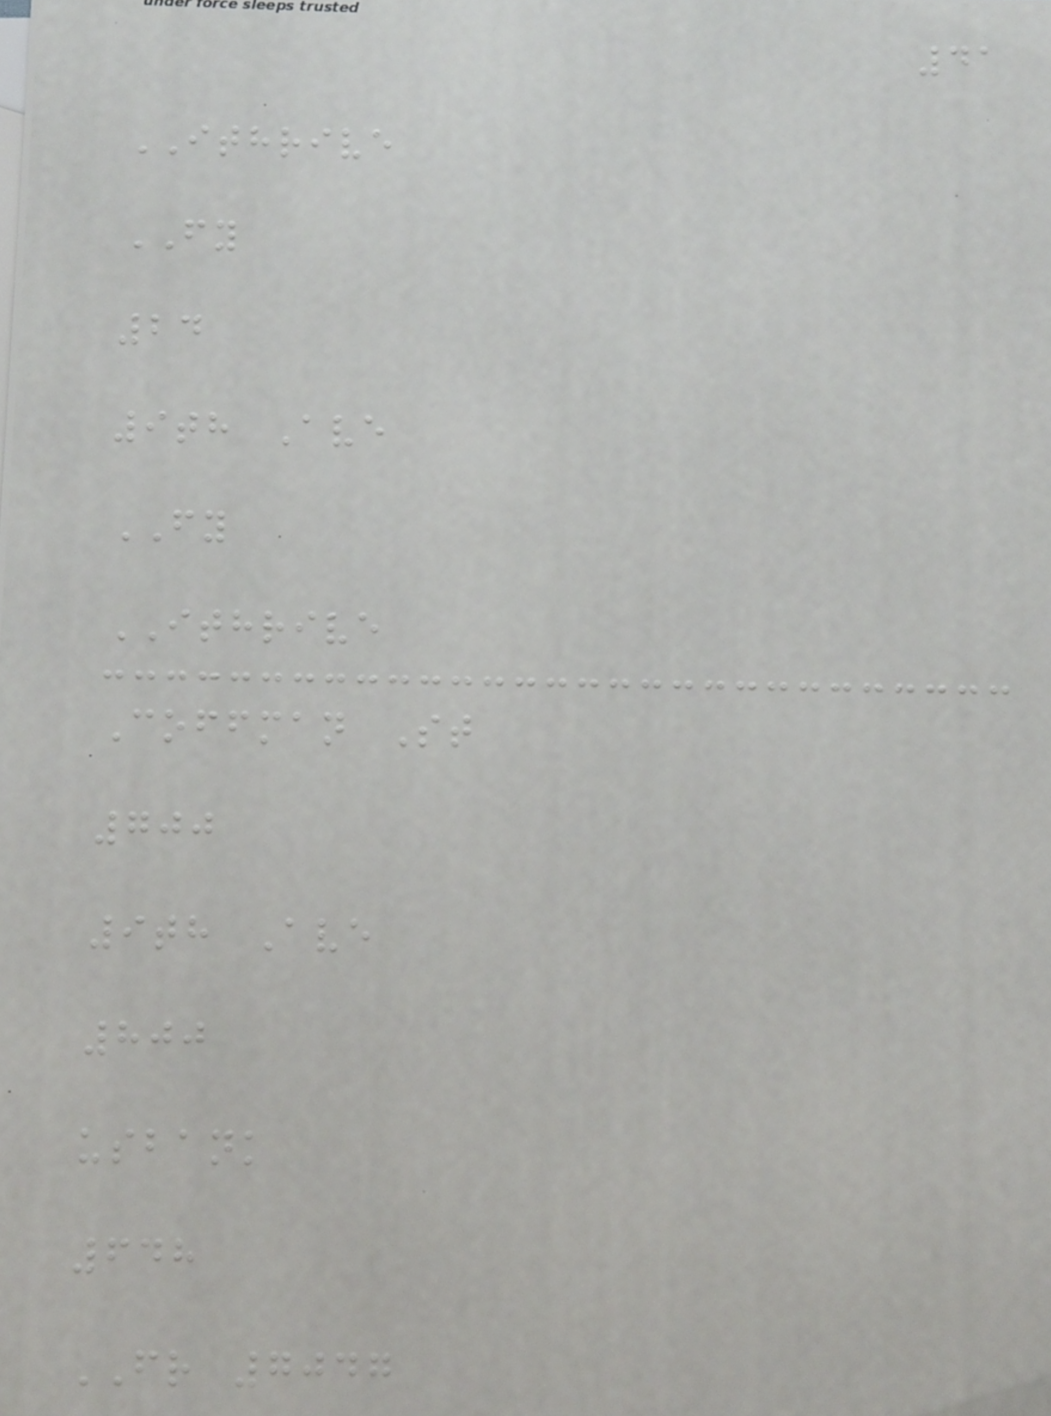41
ITHRIVE
FY
24
9th Ave
FY
ITHRIVE
Coffman St
700
9th Ave
800
usbank
648
FR 7047
